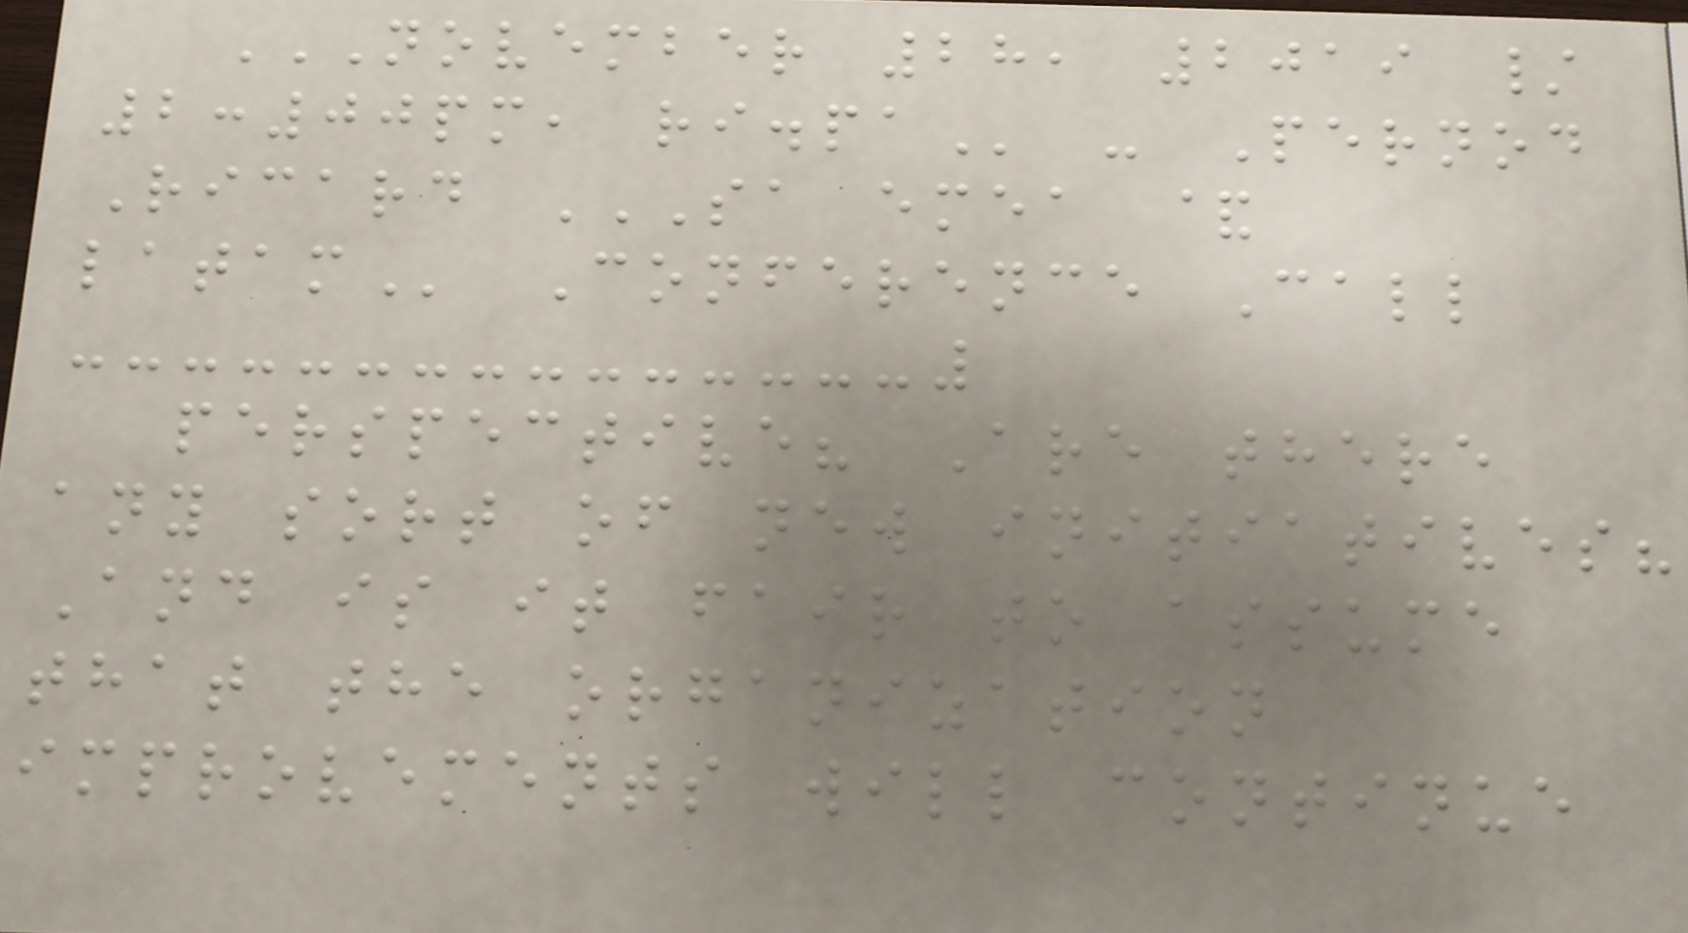NOVEMBER 28, 2019 /
2:00PM, RI.PA - Pernod
Ricard SA EMEA &
LATAM Conference Call
perspective? Are there
any sort of new initiatives?
And is it fair to assume
that the organization
improvements will continue
